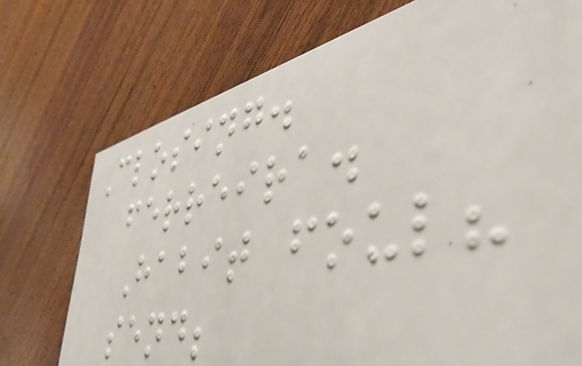Closing.
ferreira.
Habit foul?
send;
